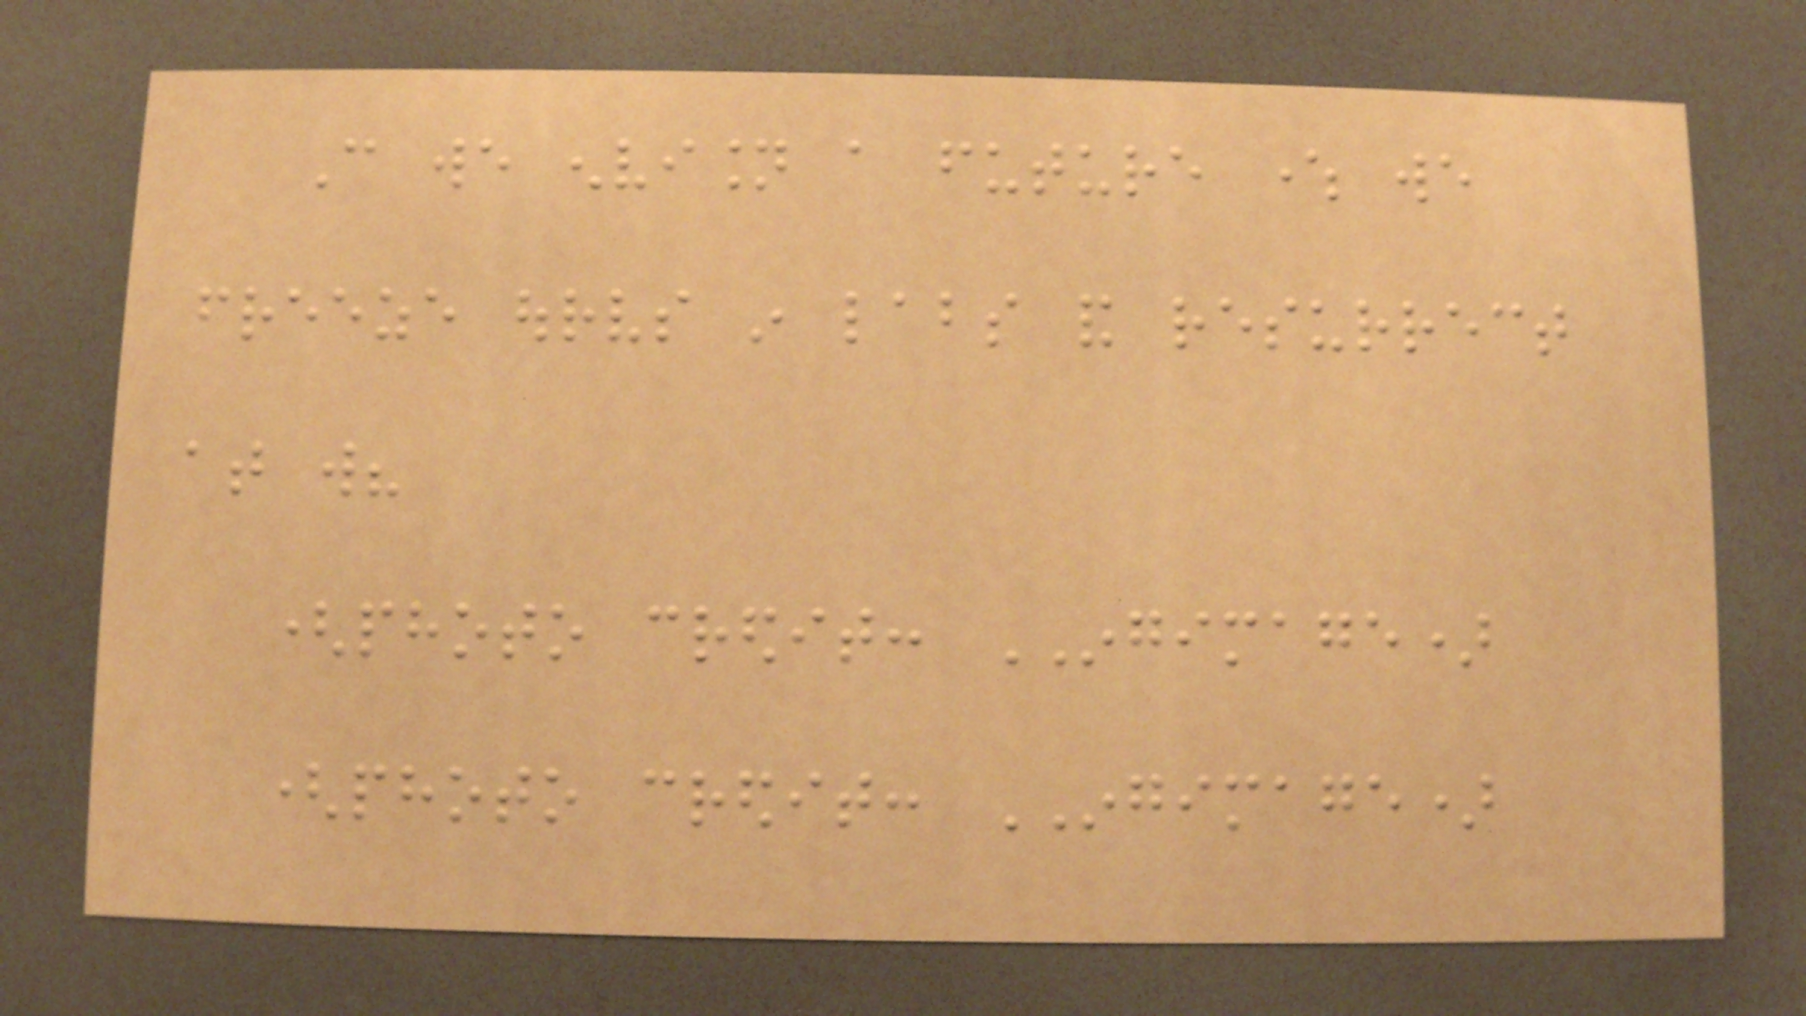Can we envision a future where we
freeze ourselves in labs and resurrect
at will?
(photo credit: INGIMAGE)
(photo credit: INGIMAGE)
